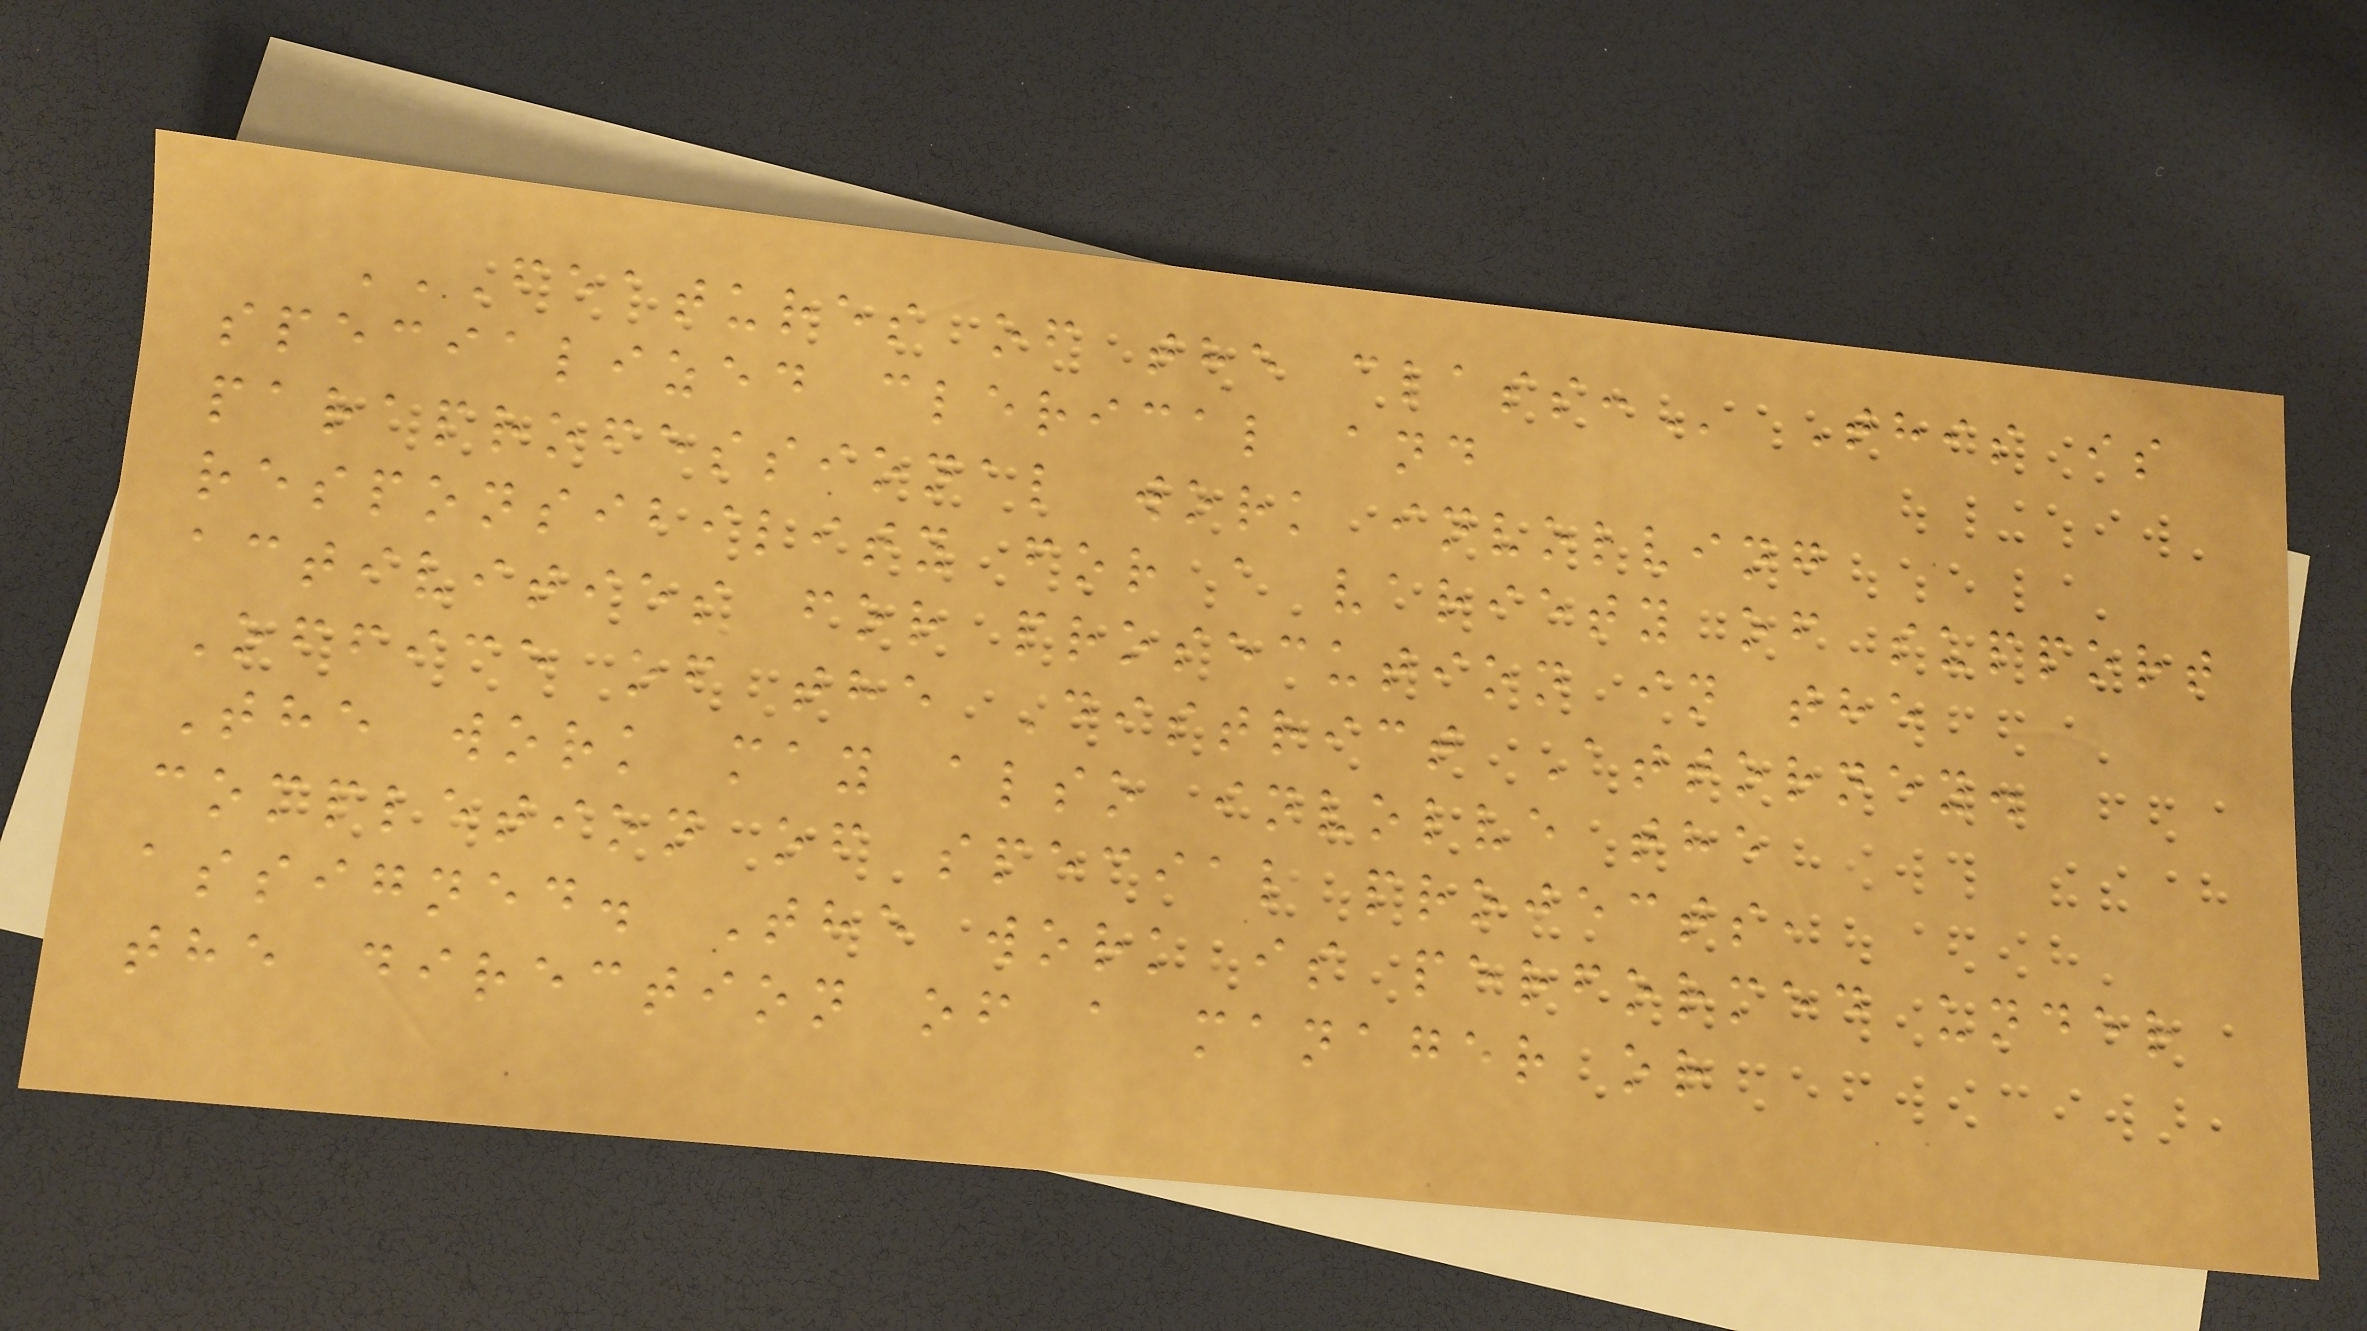FEATURES OF THE CLASS: This is
specialized clerical and
paraprofessional work involving
responsibility for a variety of support
activities for prosecution in the
Office of the District Attorney.
The work may also involve the
completion of special projects,
assigned. The work is performed under
the direction of a manager or
